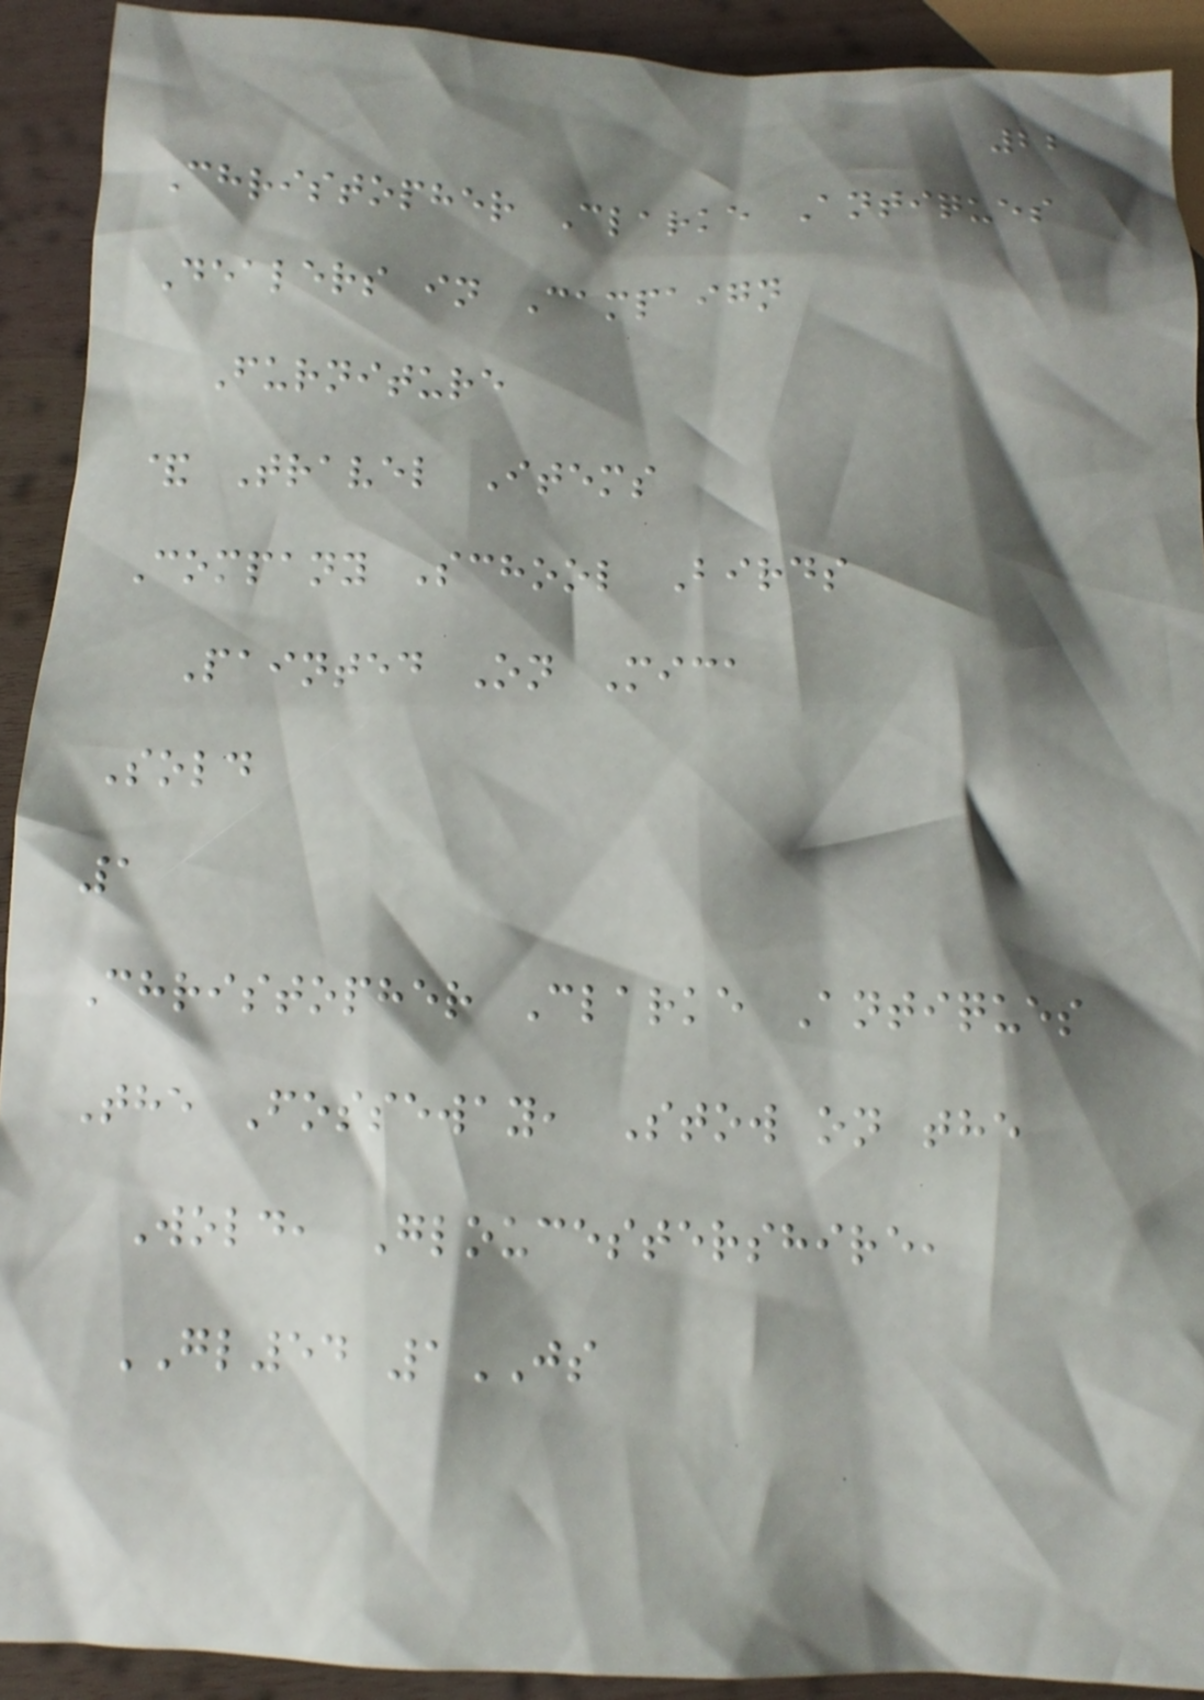22
Christopher Clarke Antiques
Dealers in Campaign
Furniture
& Travel Items
Company School Birds
Painted On Mica
Sold
1
Christopher Clarke Antiques
The Fosseway, Stow on the
Wold, Gloucestershire,
GL54 1JS
